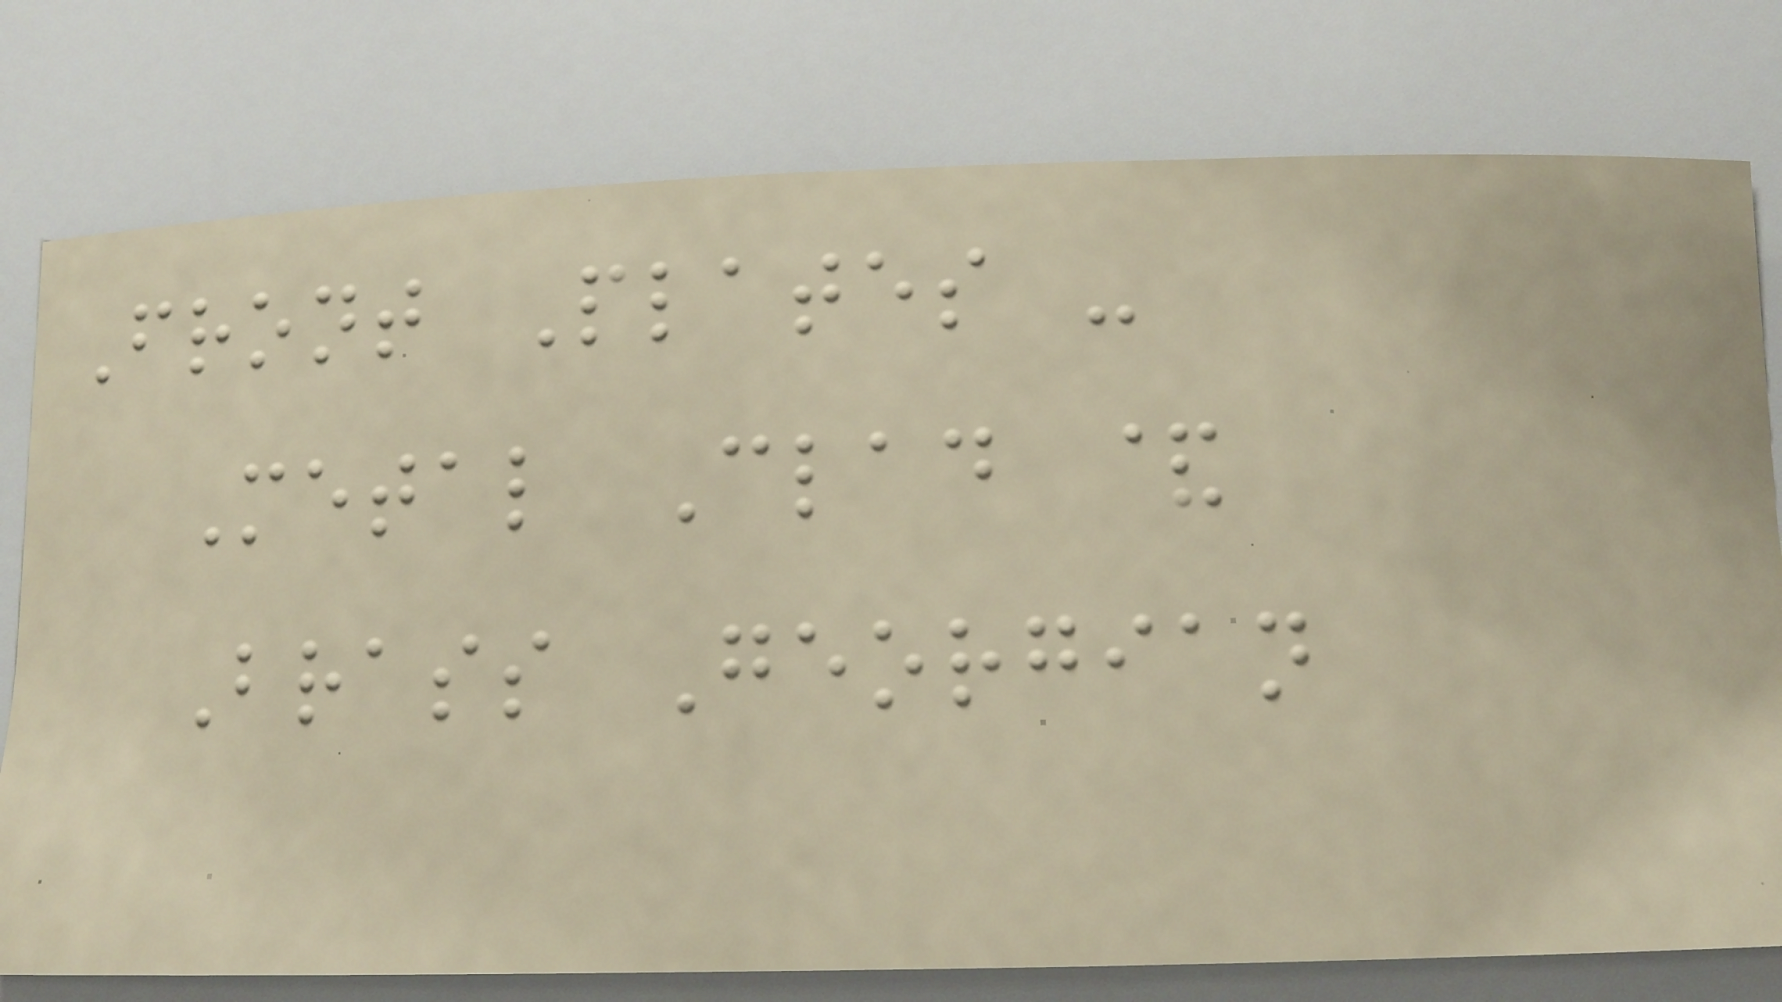Front Plates -
Metal Clad &
Brass Georgian
